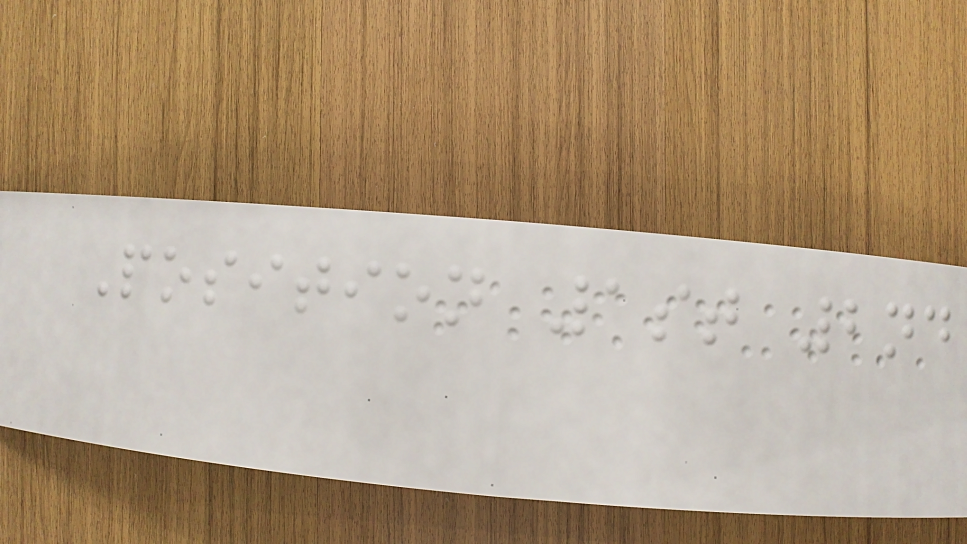Position 1st 2nd
